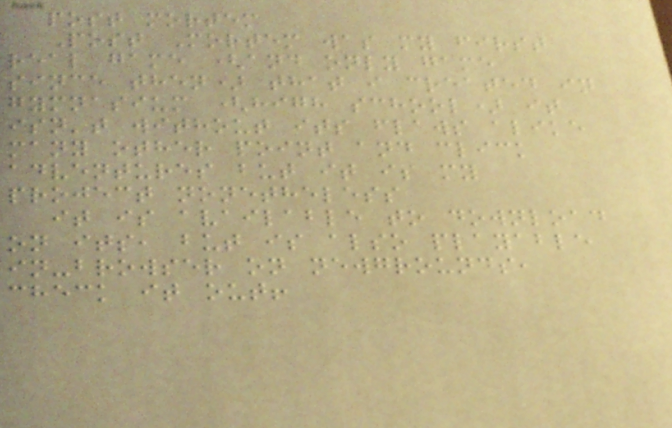post mortem
Post Mortem was my first
real game (and only game
since then) that i created in
gymnasium (high school) it
isn't without its flaws alike
many other point and click
adventures but it is my
project nonetheless
it is available to download
on its, but is also playable
in-browser on newgrounds,
check it out!
